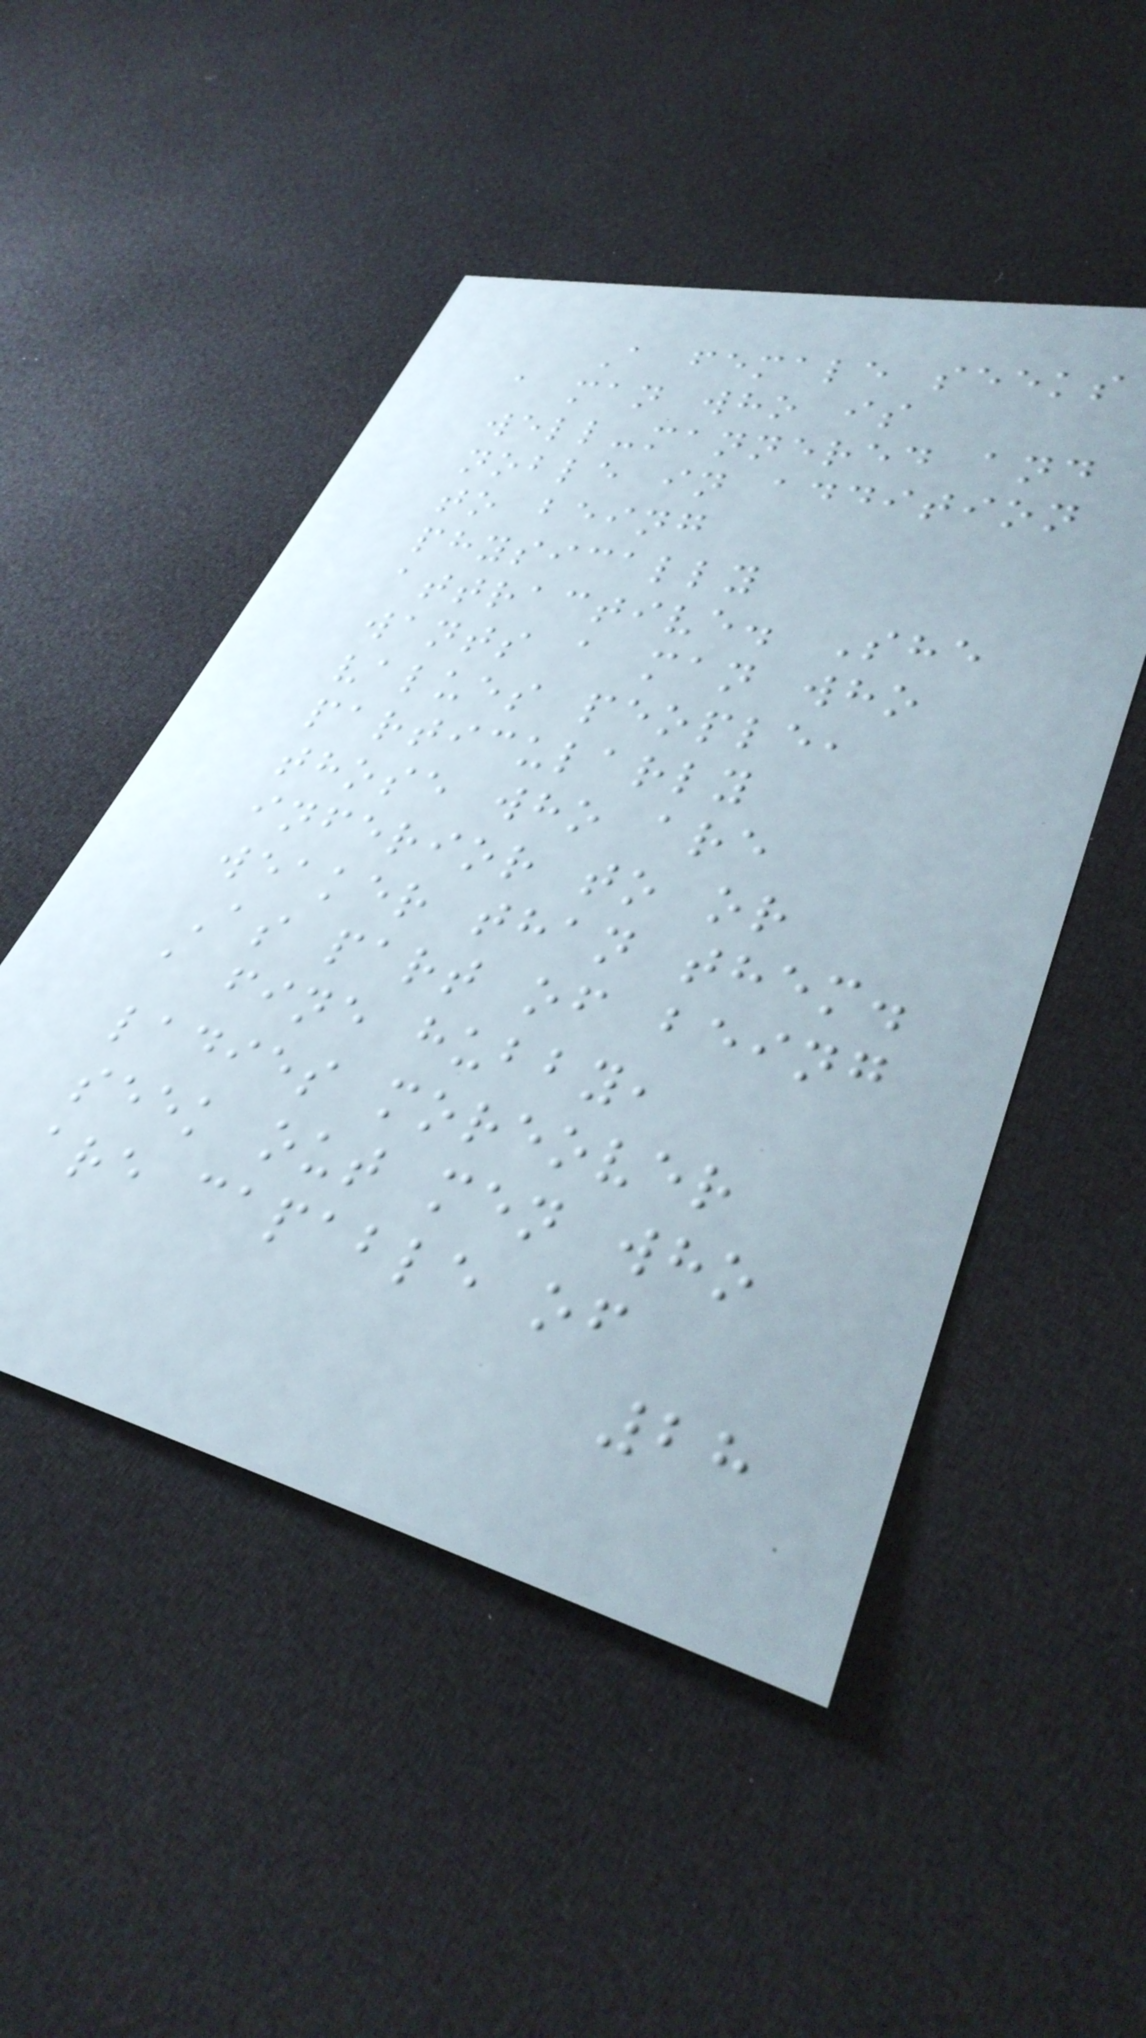A female seeks
a man who is
well-mannered and
noble in addition
to being
physically
attractive. She
wants a man who
values people,
particularly
those who are
inferior to or
weaker than them.
As part of being
a fine hubby,
ladies moreover
seek out men who
are capable of
28
